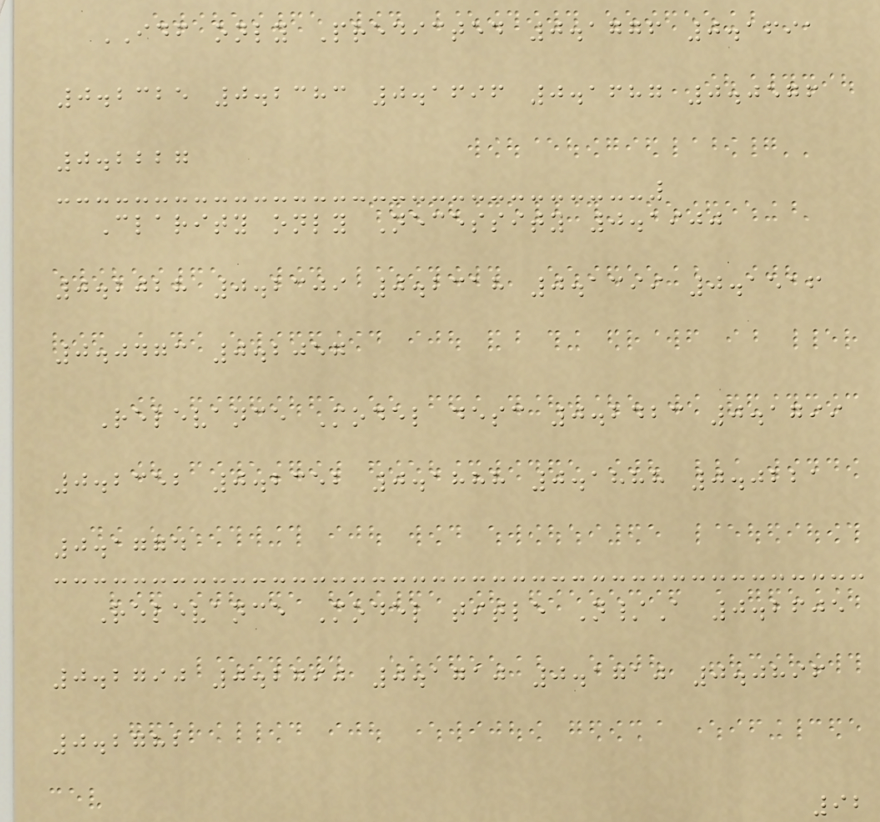IDF only Predicted 0.1776 0.1691
0.2325 0.2383 0.1696 0.1687 0.0576
0.2227
Clarity only Necessity 0.1900
0.2028 0.2309 0.2318 0.1399 0.1516
0.0473 0.2057
Relevance Model desc 0.2423 0.1799
0.2352 0.2352 0.1888 0.1888 0.0221
0.1774
Relevance Model title N/A 0.2605
0.2790 0.2790 0.1710 0.1710 0.0896
0.2782
92
